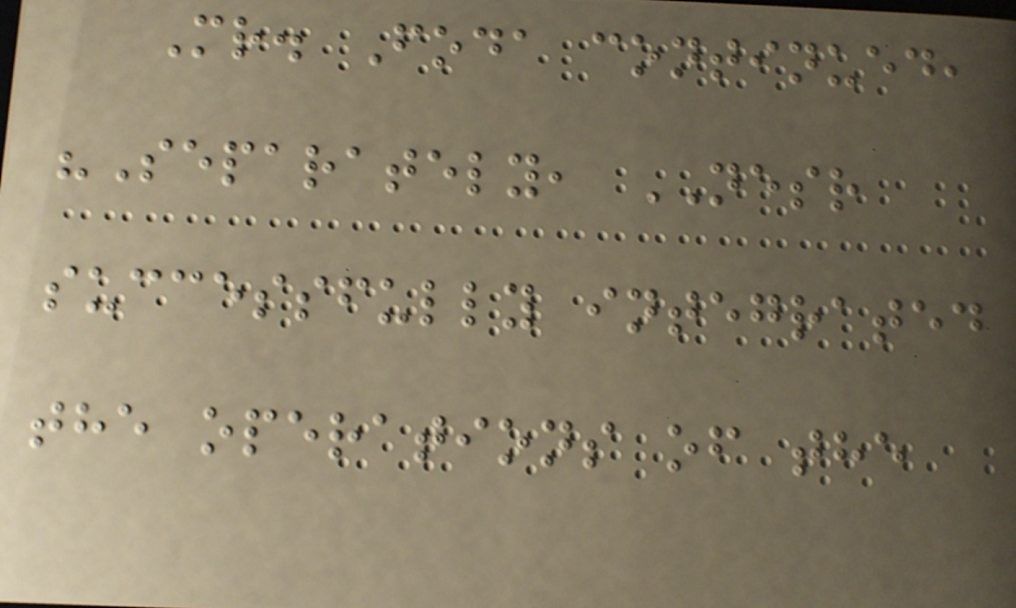Mr. Foda continued,
"Separately, NESR
successfully integrated
the operations of the
